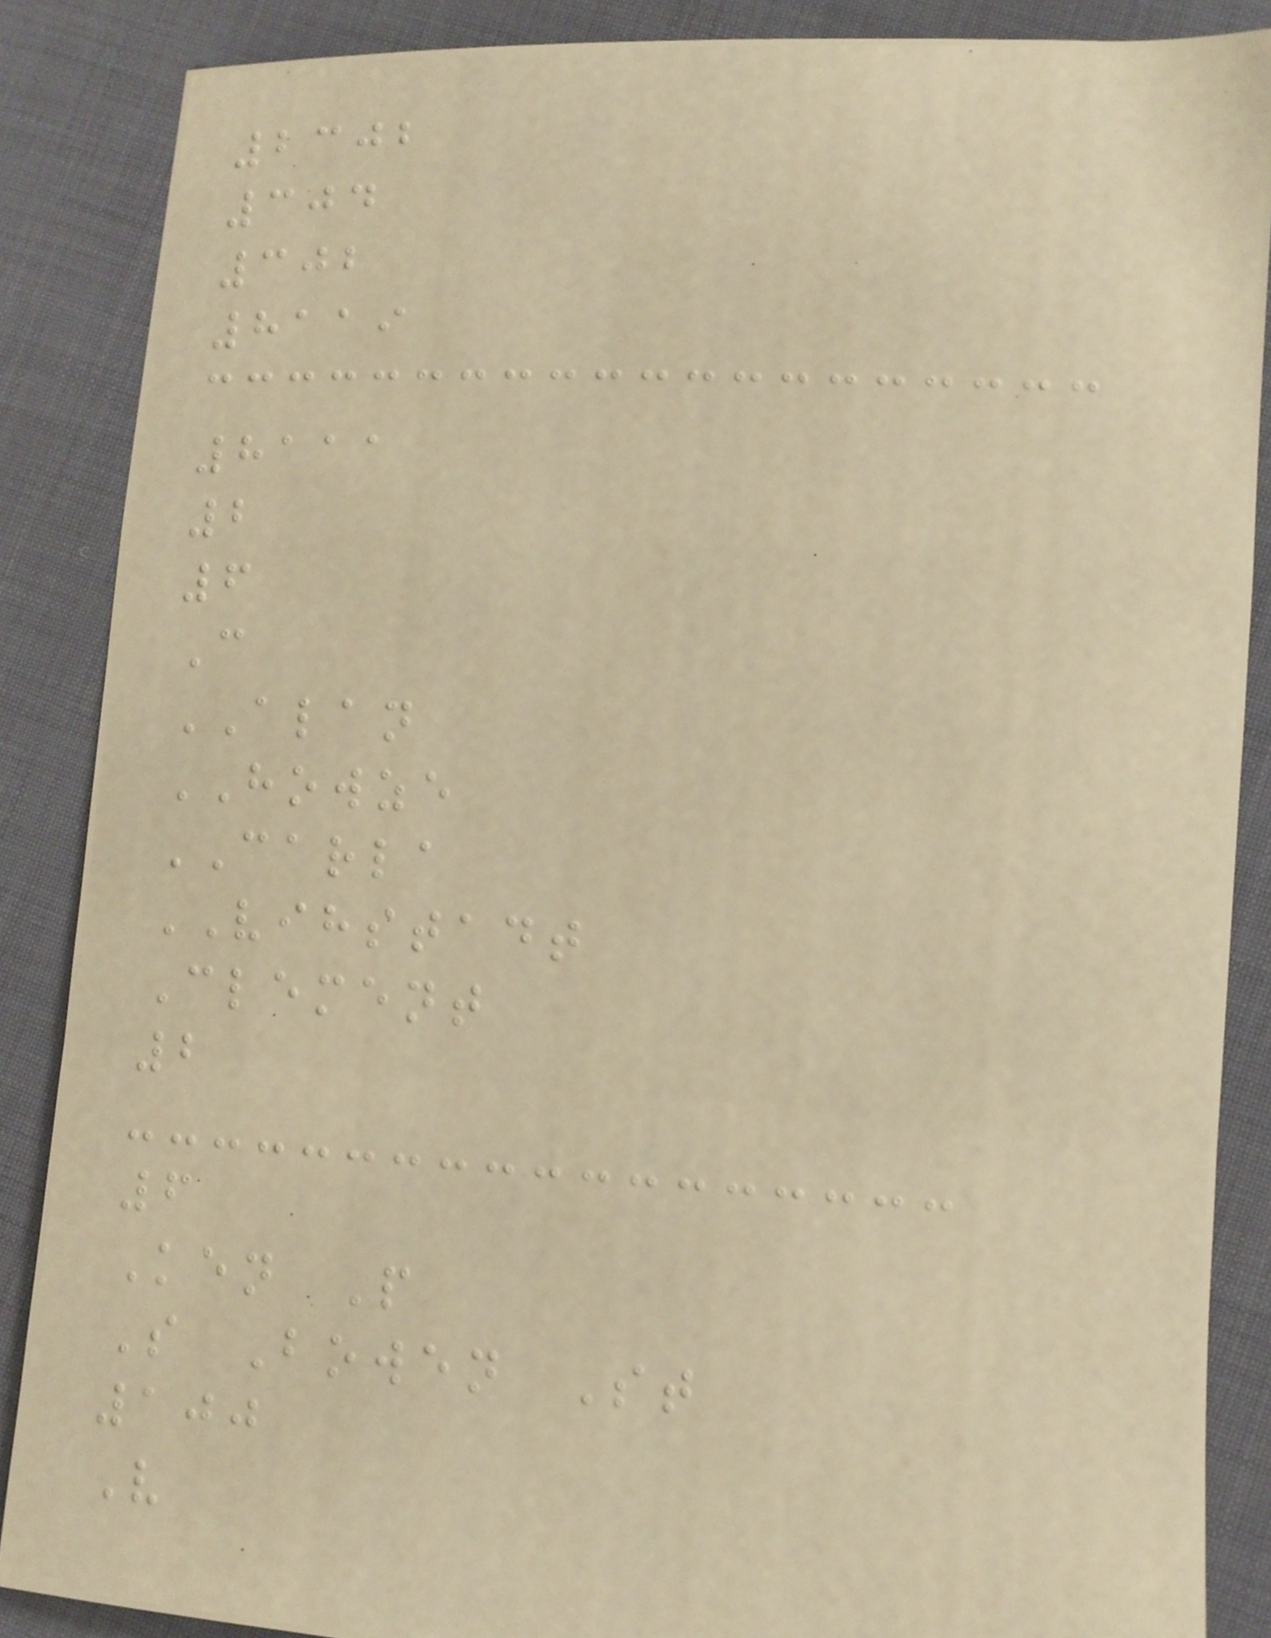2302
304
302
8119
8111
2
6
C
ALAN
HOWZE
CARLA
VIHSTADT
Clement
2
6
Ken P
S Bowen St
100
V
